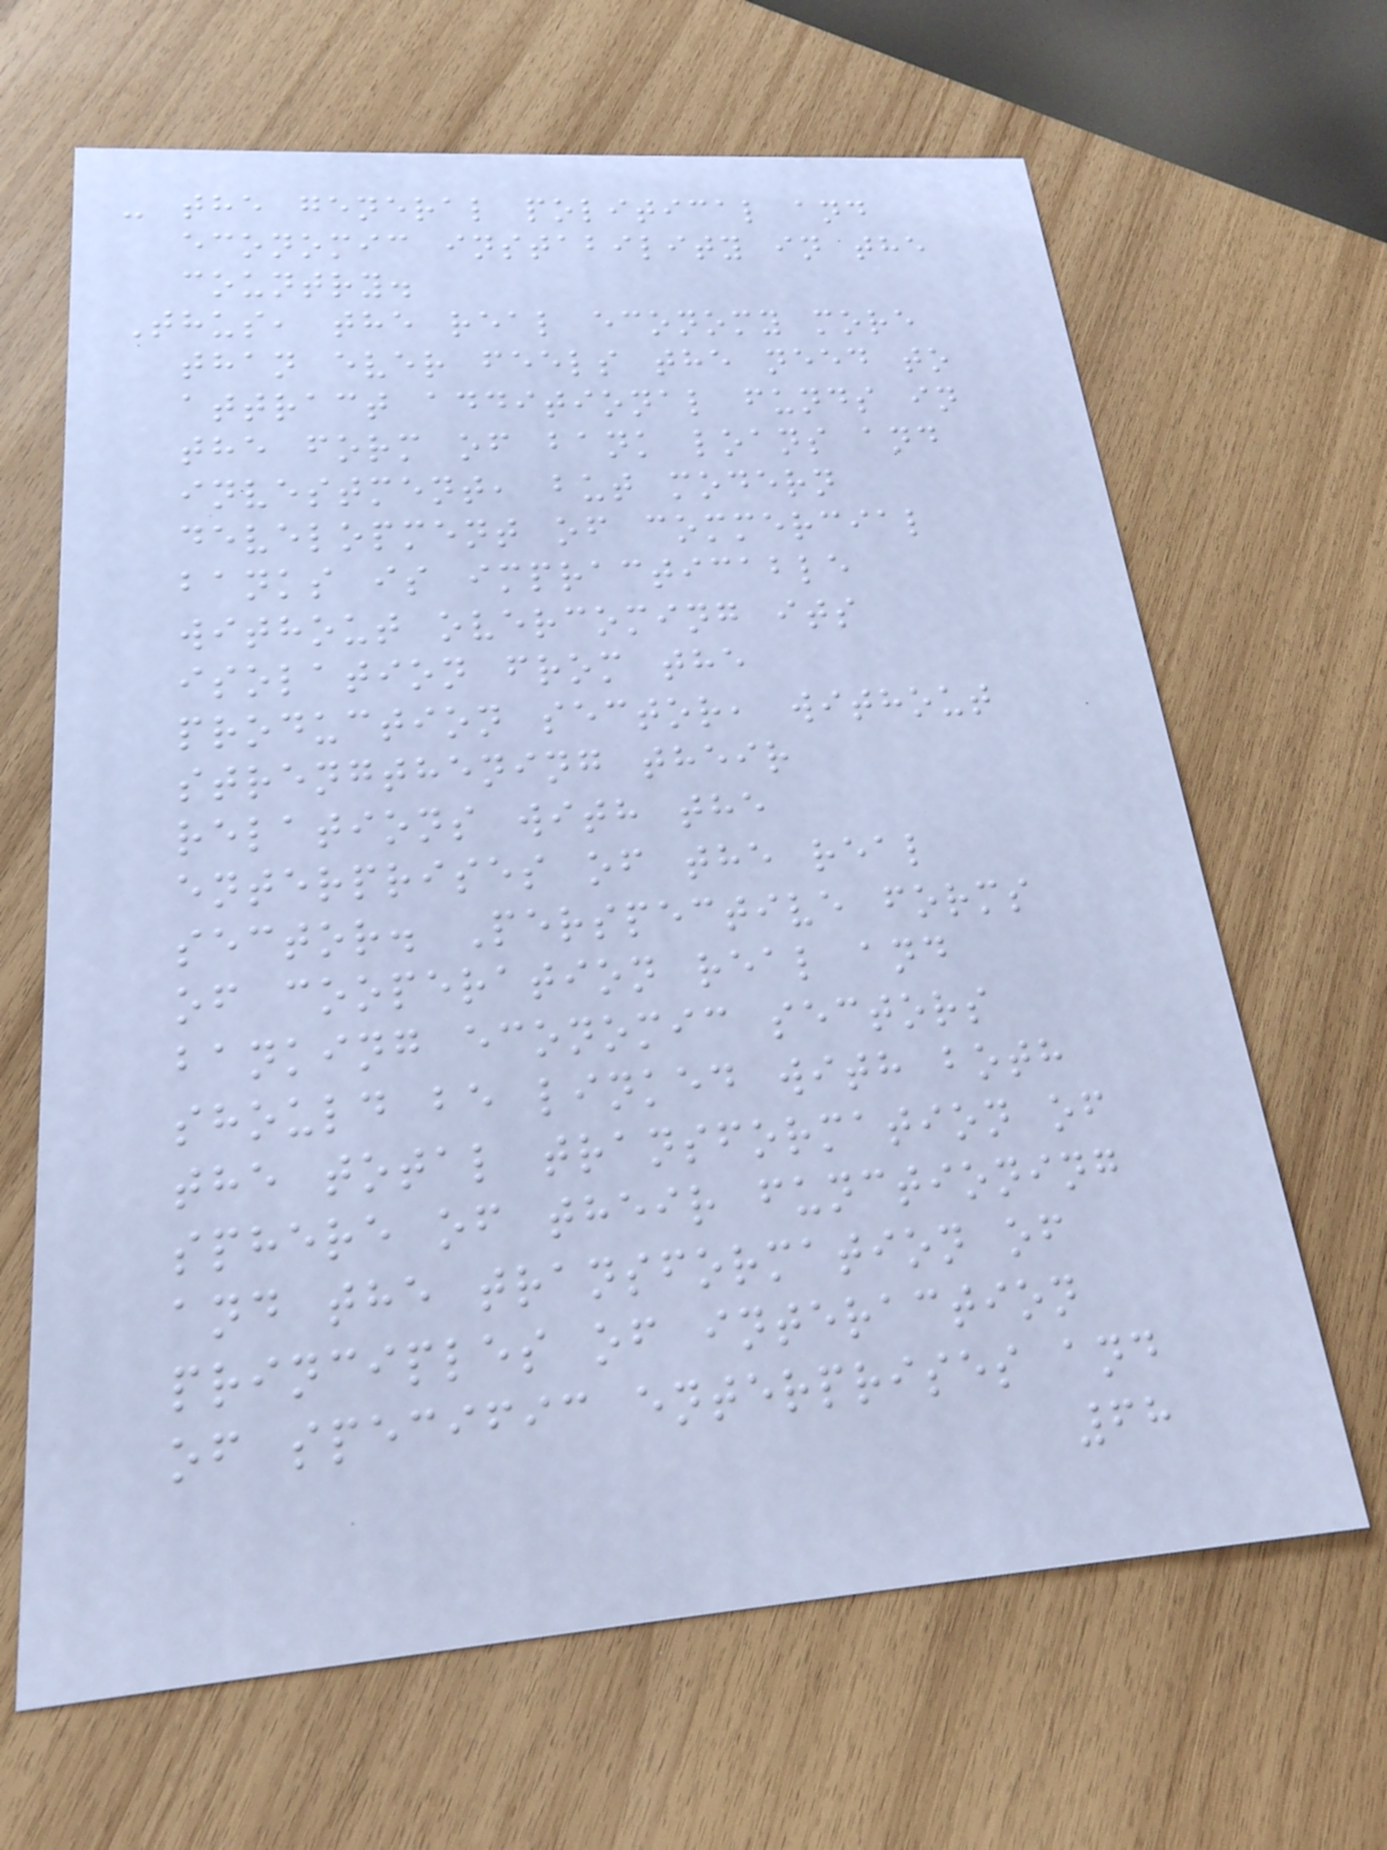- the general political and
economic instability in the
country.
Thus, the real economy more
than ever feels the need to
attract additional funds in
the form of bank loans and
investment, but modern
development of commercial
banks is impracticable
without overcoming its
isolation from the
production sector, without
strengthening their
relations with the
enterprises of the real
sector. Perspective forms
of cooperation real and
banking economic sectors
should be linked with both
the total transformation of
sphere of their functioning
and the transformation of
principles of interaction
of specific enterprises and
68
